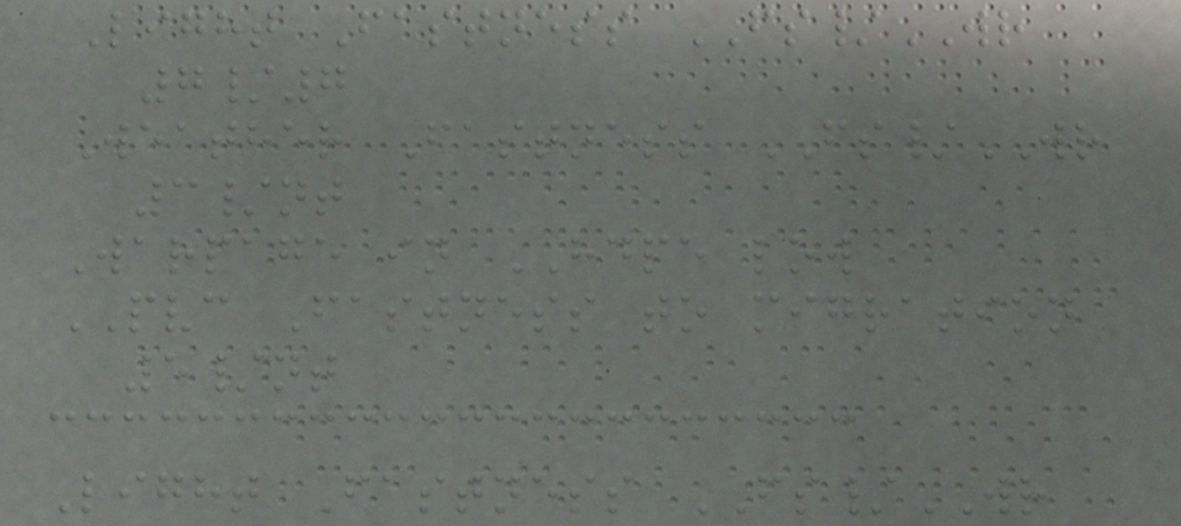Light Fastness FS/WR
7/7
Weather Fastness FS/WR
3/nt
Warpage in HDPE low
PVC Fastness to migration
5/nt
Light Fastness FS/WR
